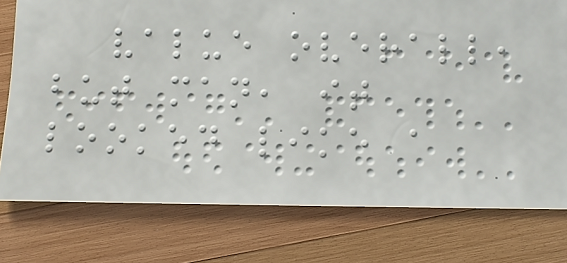value overall,
but man, it
looked like a
